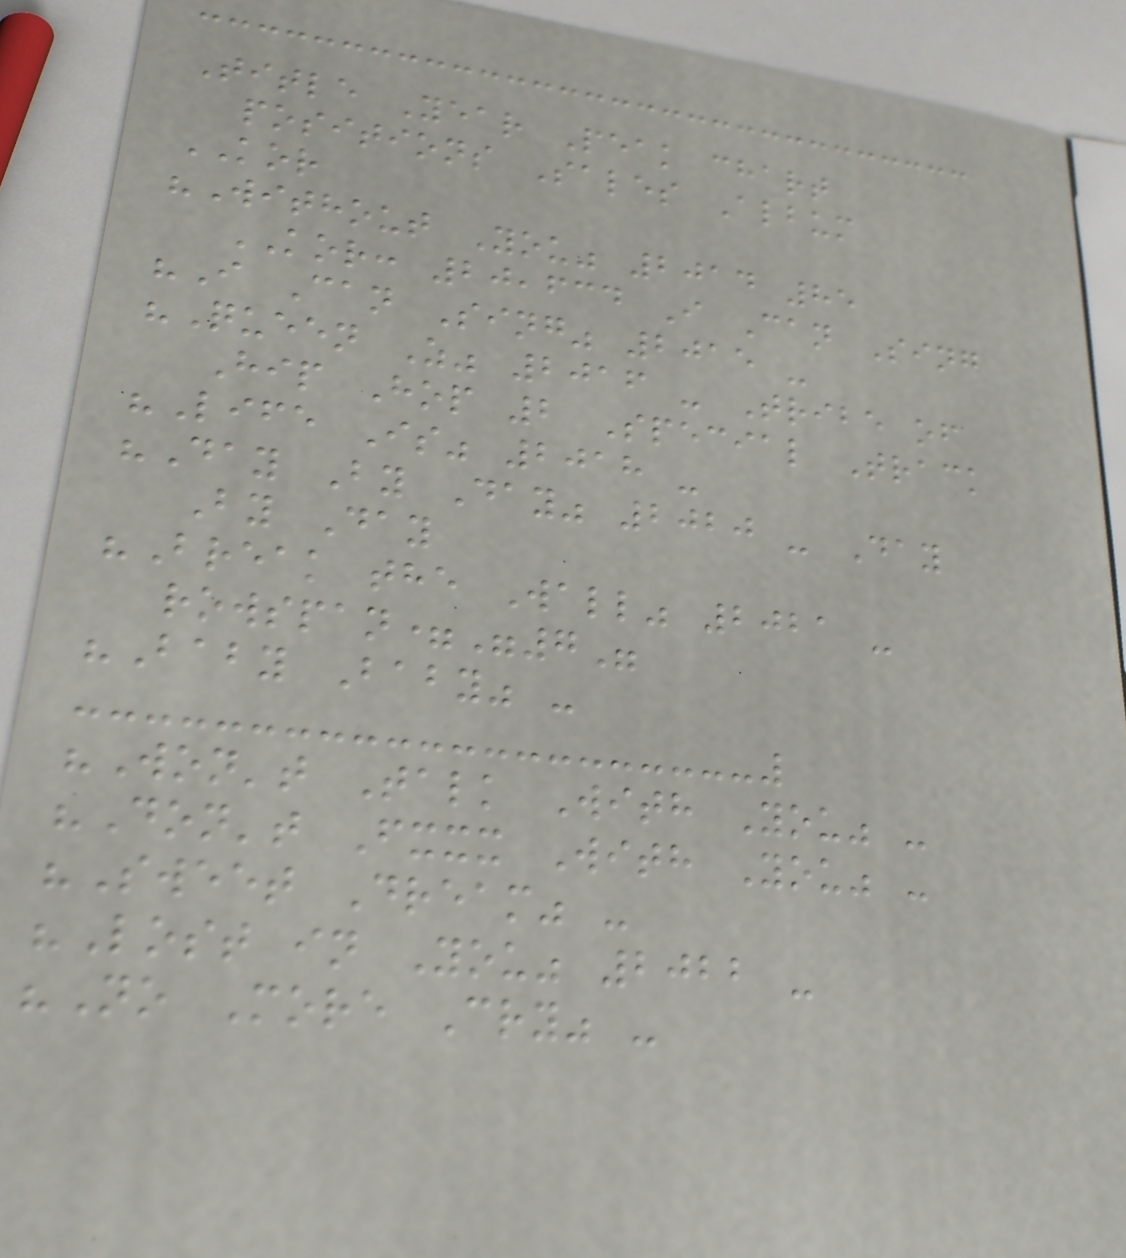Title Year Peak chart
positions Sales Album
KOR
"Without You" 2014 85
KOR: 20,634 I Can Sing
"I Can Sing" 2015 -
"Queen Z" 2016 - Tribe of
Hip Hop 2 Special Track
"Life Is" 2018 -
"Day By Day" 2020 - Day
By Day
"Break the Wall" 2021 -
rowspan="7"
"Baby Baby" -
"Won't Talk With You" -
"Don't Fxxx With You" -
"Sweet Dream" -
"Lost in You" 2022 -
"No More Cry" -
